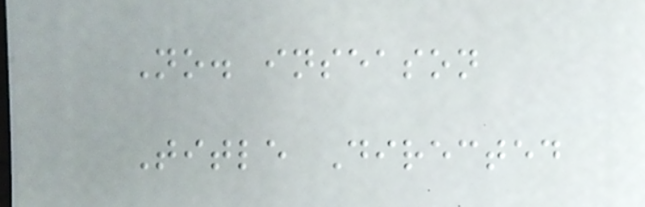No. inseason
Title Directed
